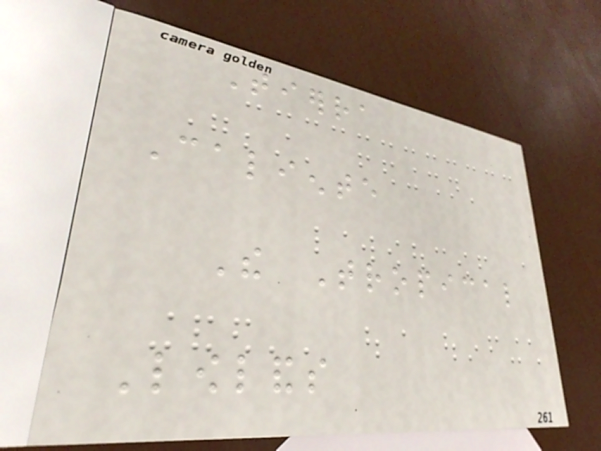Tierra
Caliente
The Tropical
Lowlands
